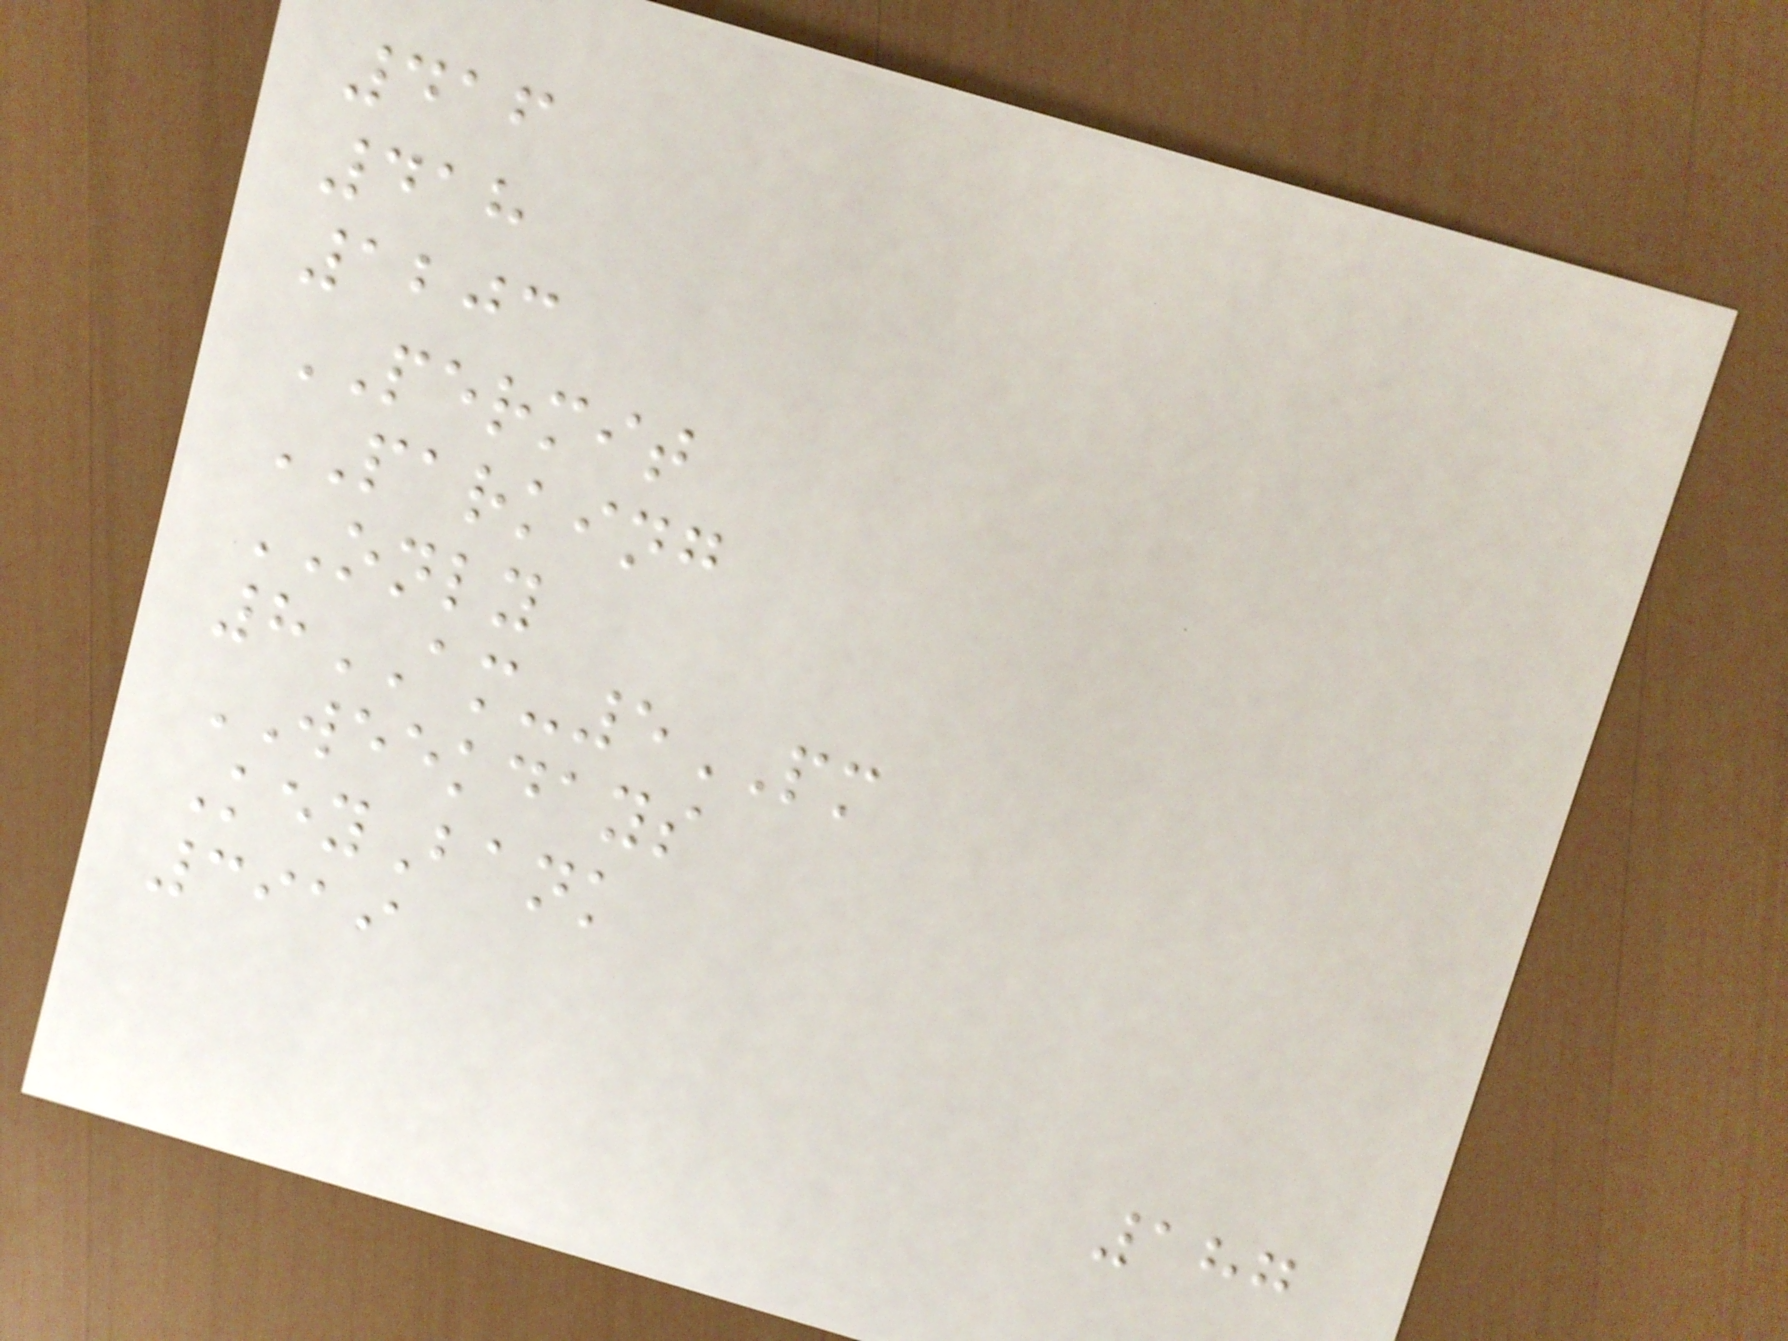416
418
1203
PERMIT
PARKING
ONLY
8AM-5PM
WEEKDAYS
KeyBank
3919
187
